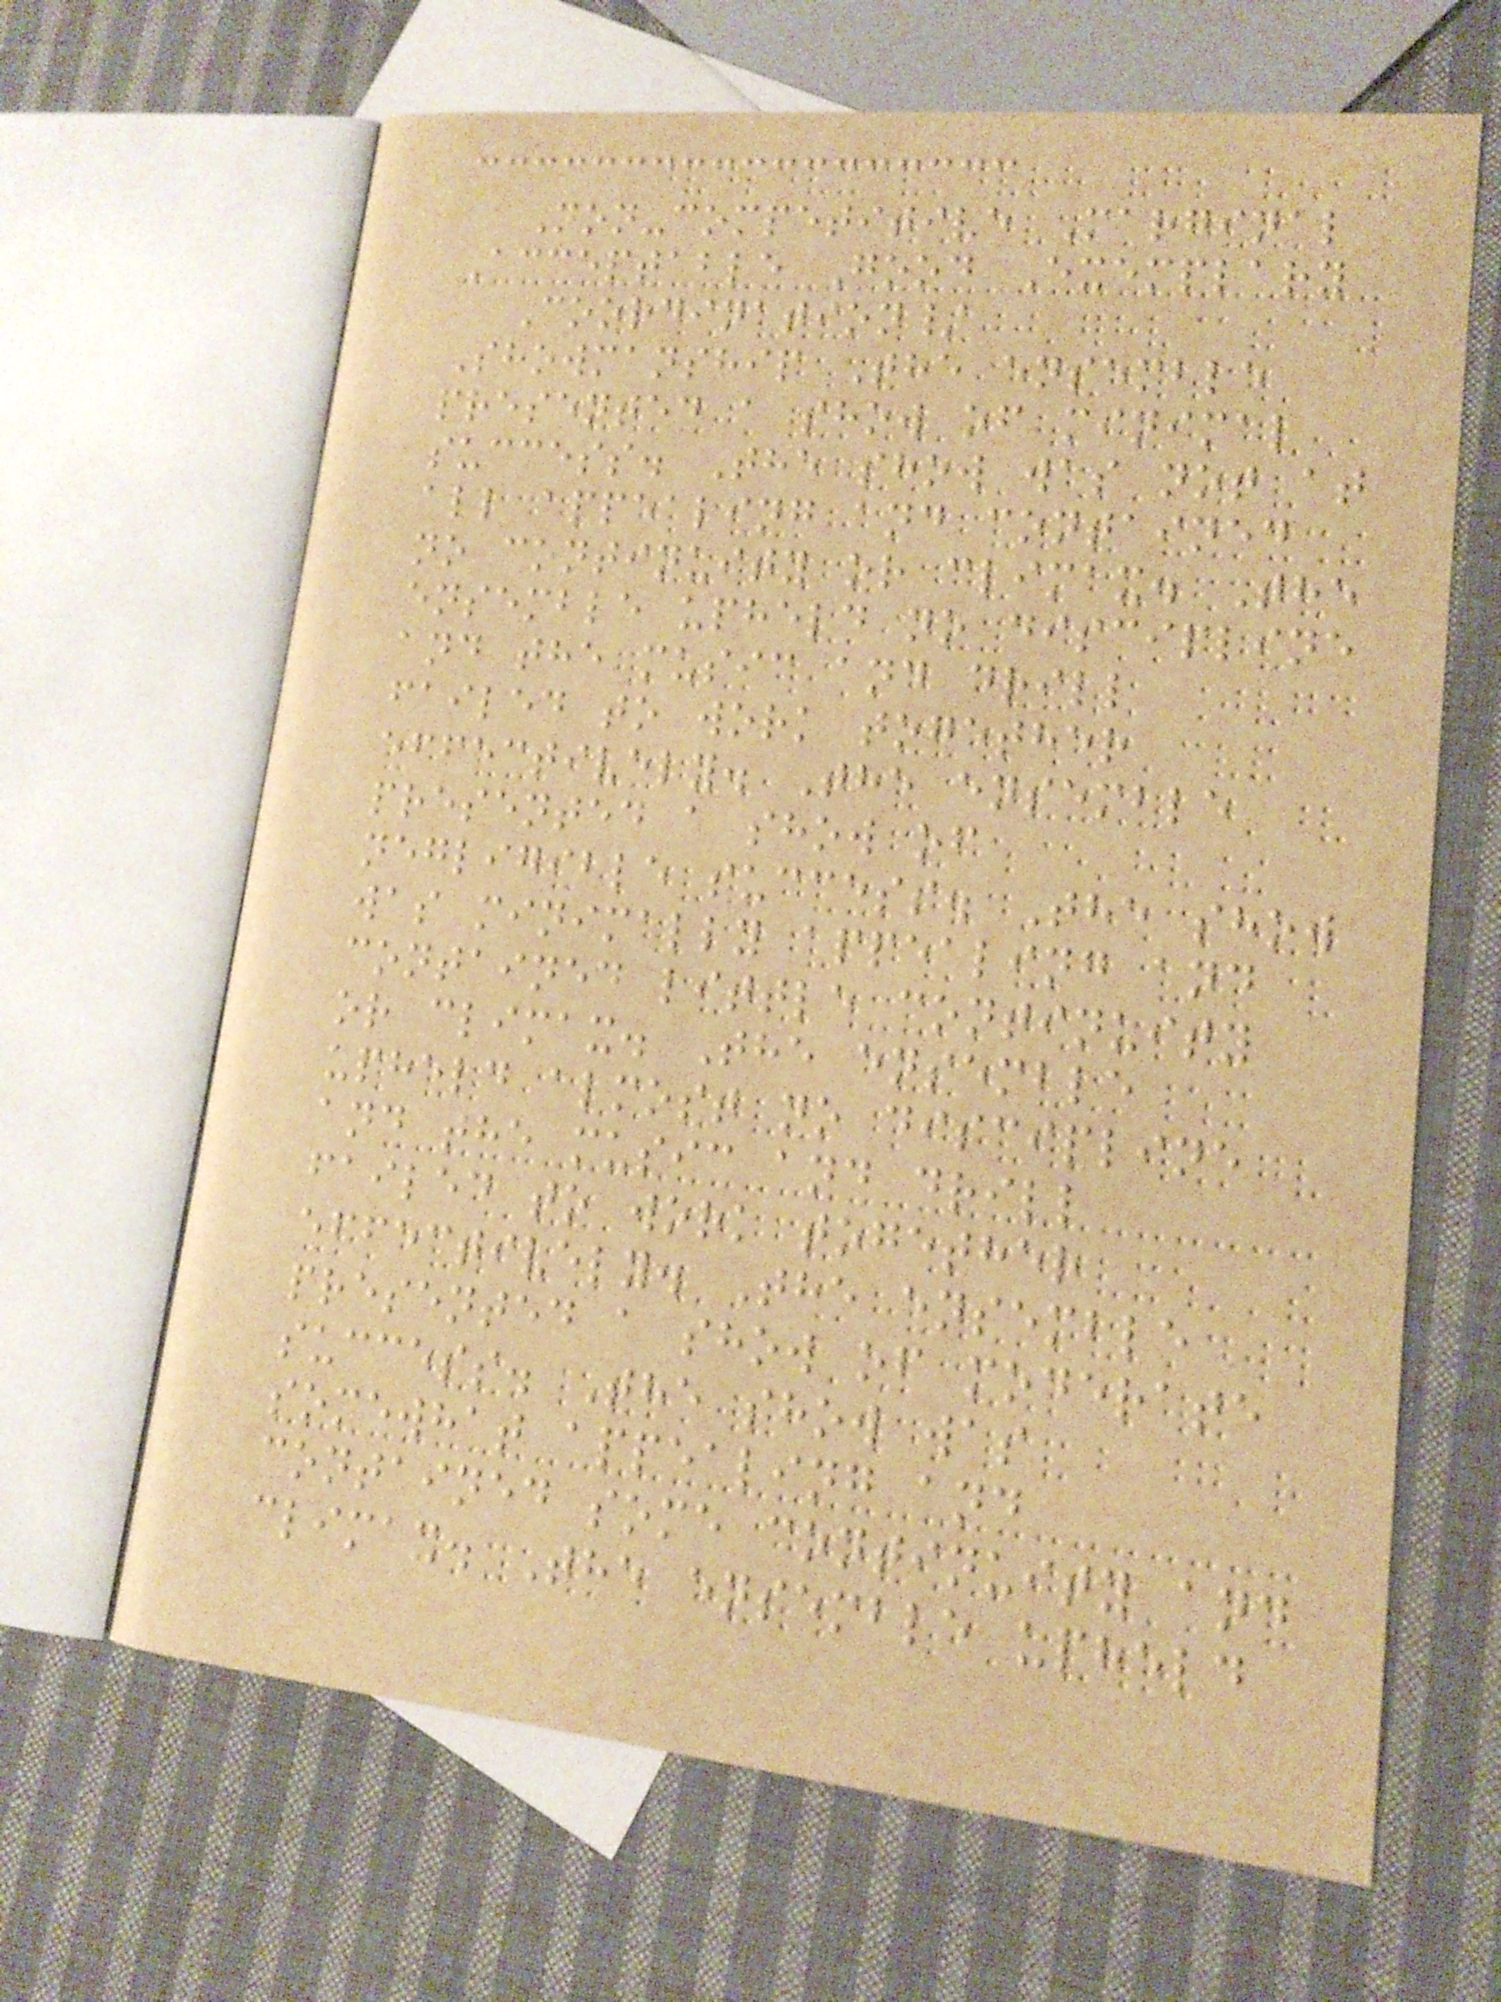Non-competitive Marginal
Acceptable Good Exemplary
Coordination/
Showmanship The ensemble
presented a show of minimal
success. The show was not at
all appealing and contained
no continuity or climax. The
ensemble upheld no discipline
and the music and drill
failed to work together
effectively. The ensemble
presented a show of
negligible success. The show
was minimally appealing and
contained little continuity
or climax. The ensemble
upheld almost no discipline
and the music and drill
failed to work together
effectively. The ensemble
presented a show of moderate
success. The show was
somewhat appealing and
contained some continuity and
climax. The ensemble upheld
